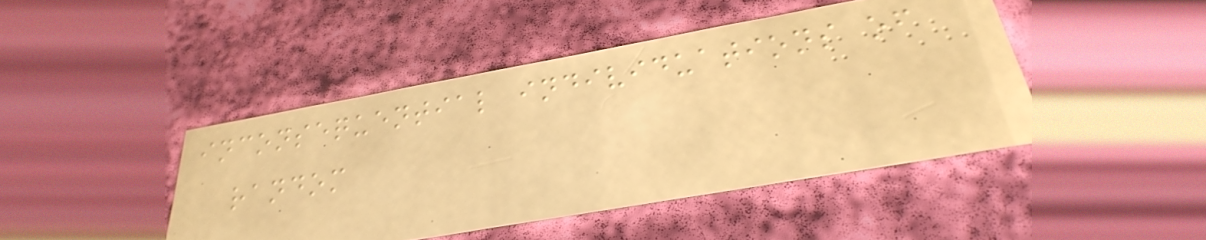inconsequential individuations of
random
